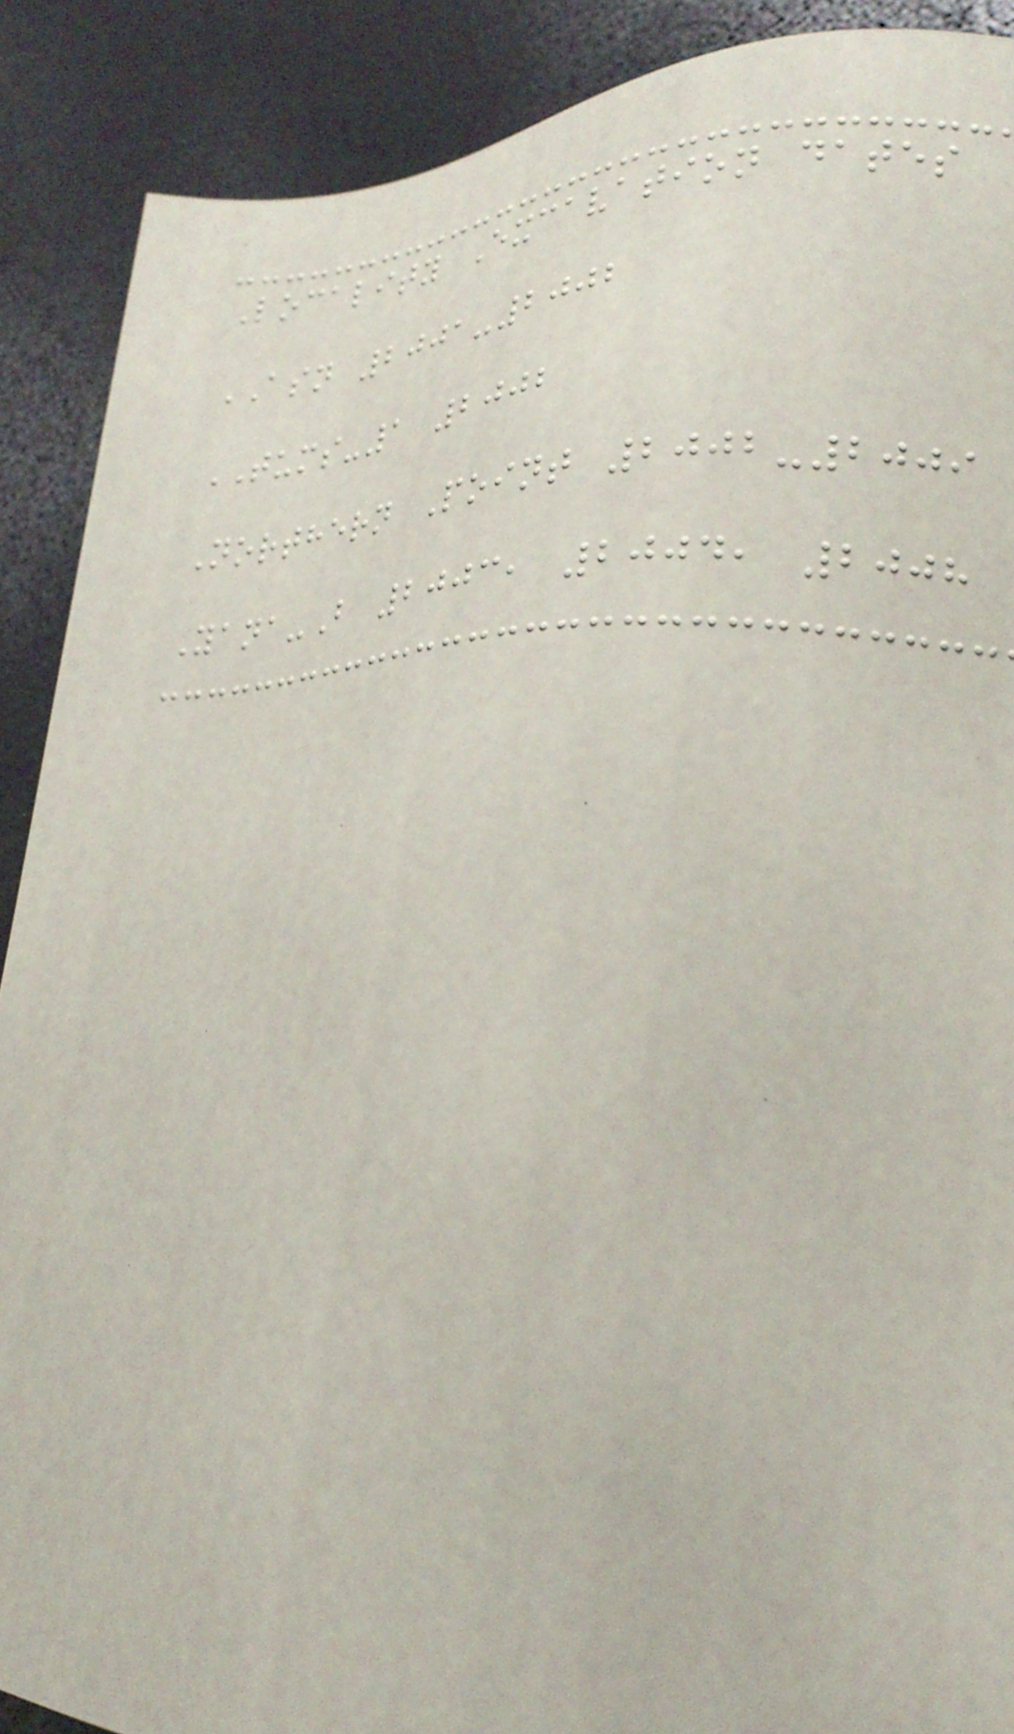Locality Excavation dates
ASN 2001-2002
TUMS-1 2002
Northern Point 2002-2009
Yana-B 2003, 2004, 2008
